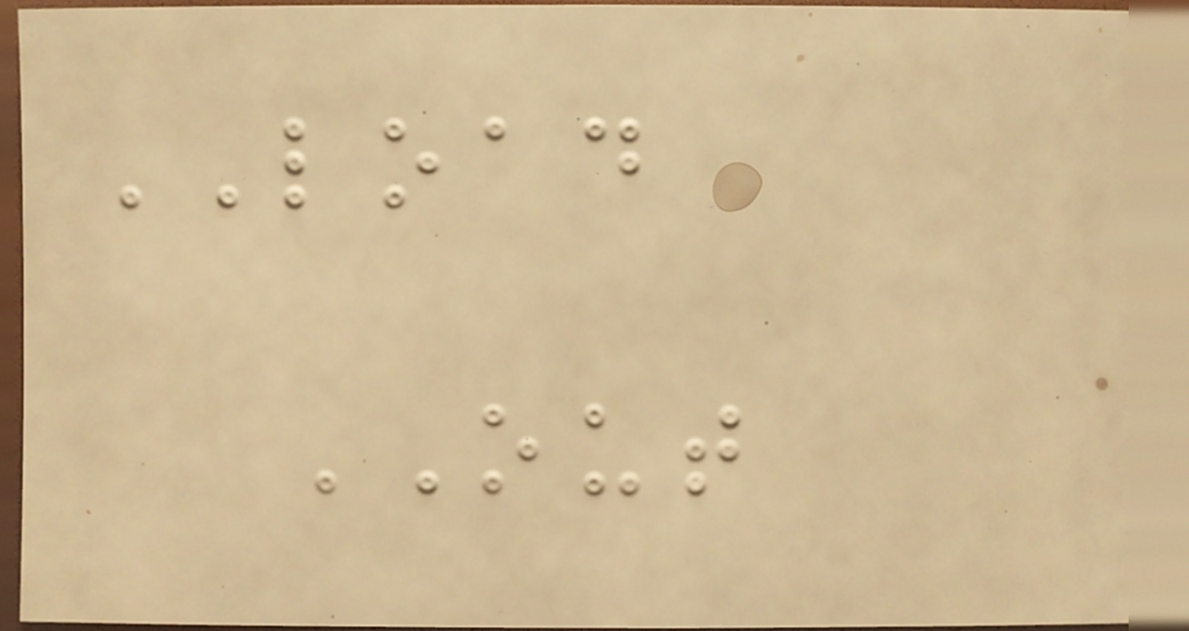LOAD
OUT
